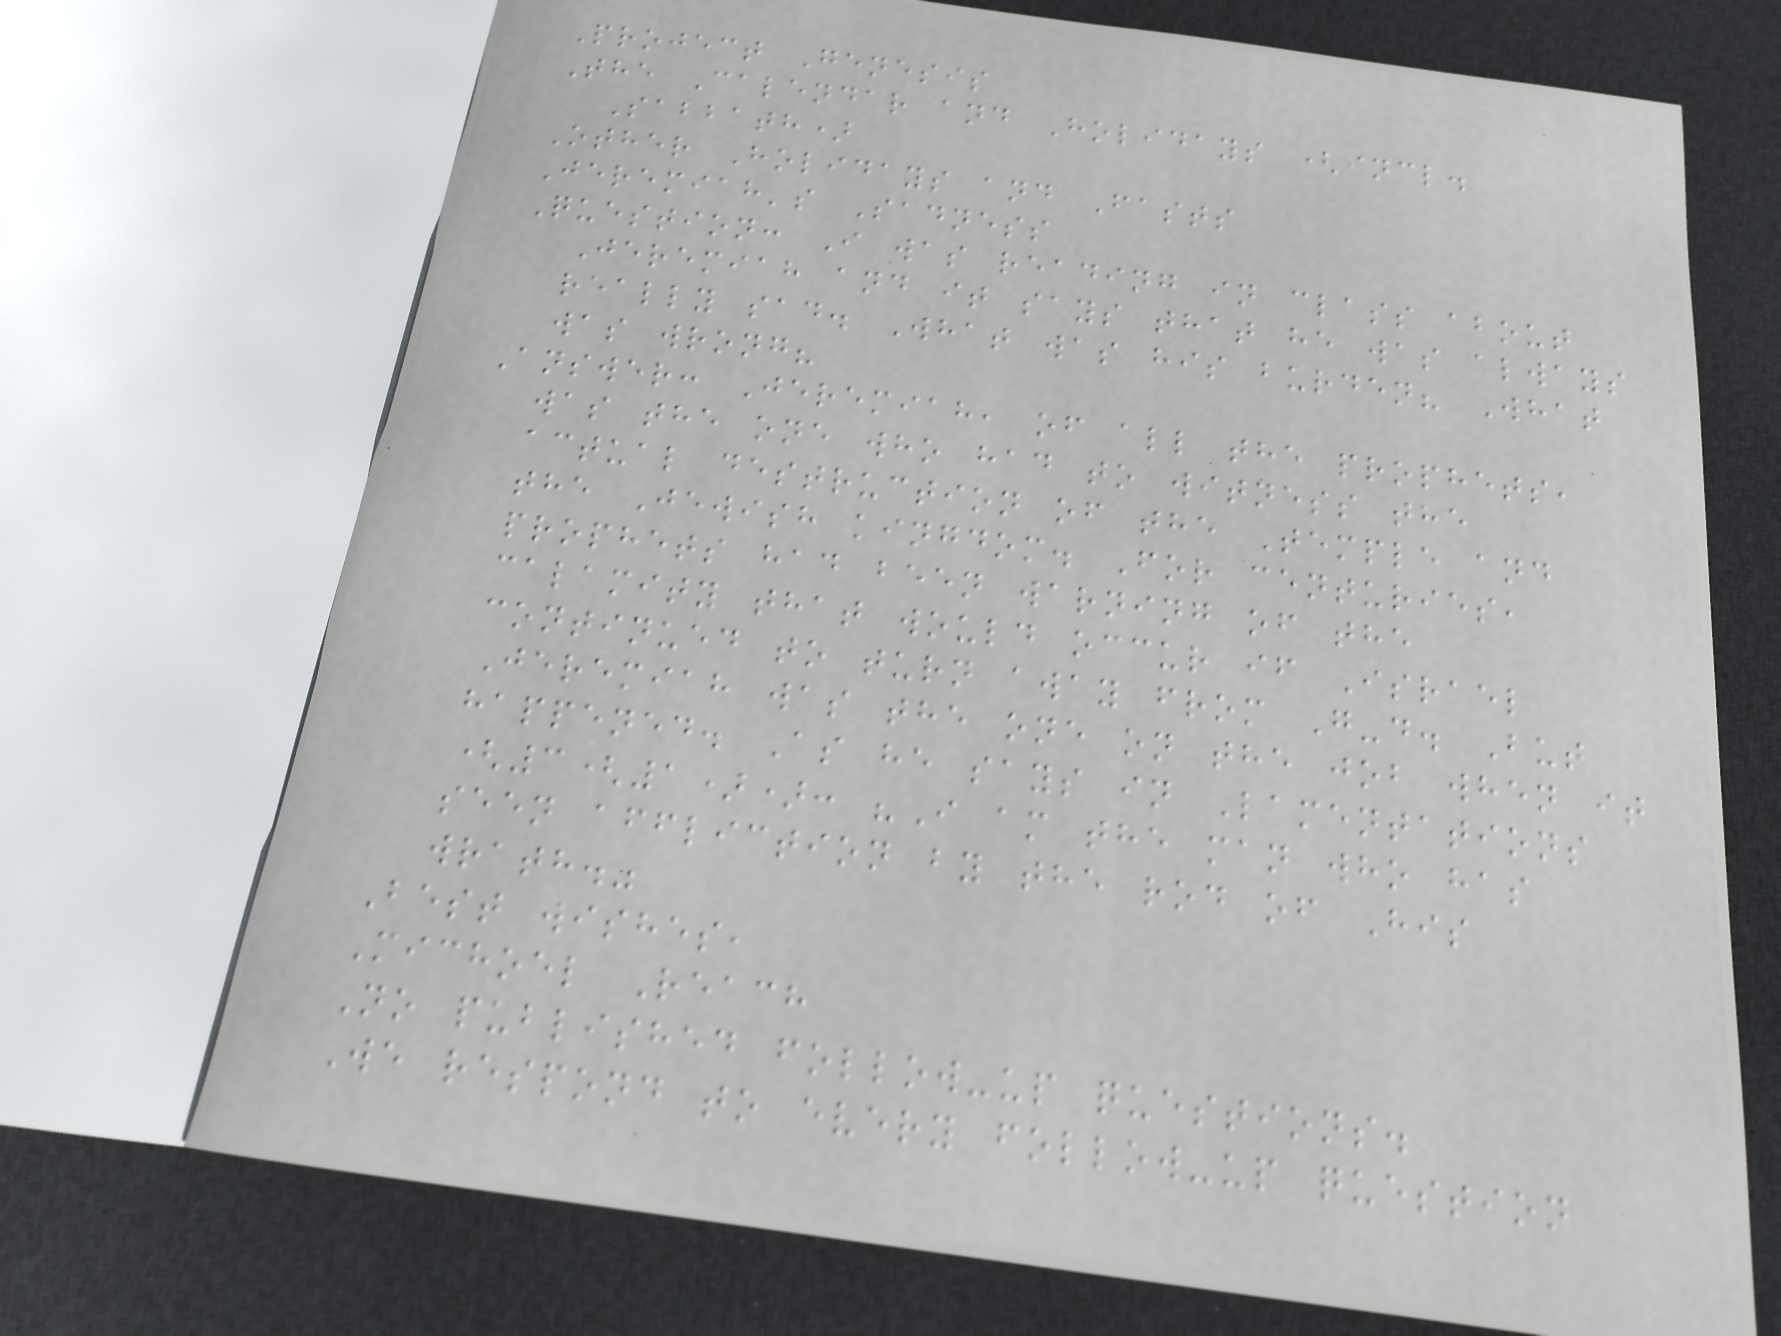Project Genesis
The Calendar and Holidays (incl.
Sabbath)
Other Holidays and Fasts
Jeremiah's Sadness
Question: I was reading in class about
Jeremiah and it says that he was always
really sad. What was his burden? What
was wrong?
Answer: Jeremiah, of all the prophets,
was the one who had to witness the
actual destruction of the Temple and
the Jewish kingdom. For centuries,
prophets had been warning of the
calamity that would occur if Israel
continued to turn away from G-d. But
Jeremiah was the one on the job when it
happened. As he says in Lamentations
(3(1)): "I am the man who has
seen affliction by the rod of His
wrath."
Best wishes,
Michoel Reach
No published follow-up questions.
We respond to every follow-up question
